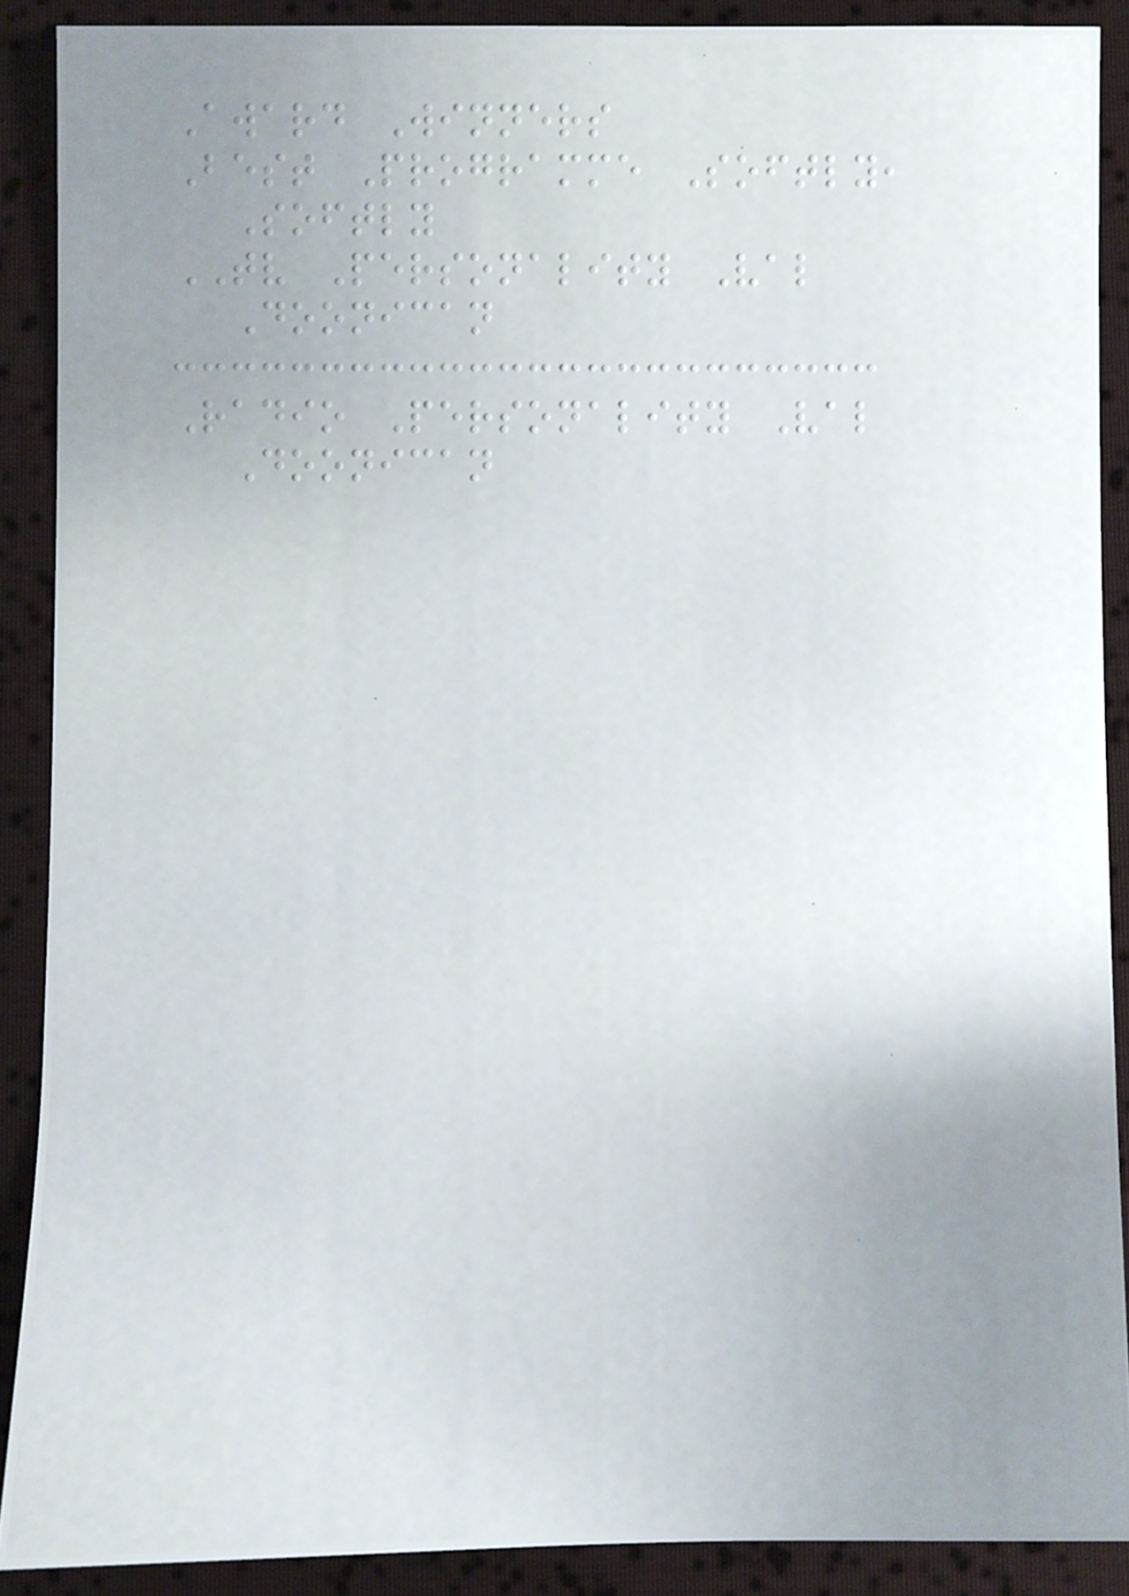Award Winners
Best Programme Softly,
Softly
TV Personality Val
Doonican
Radio Personality Val
Doonican
